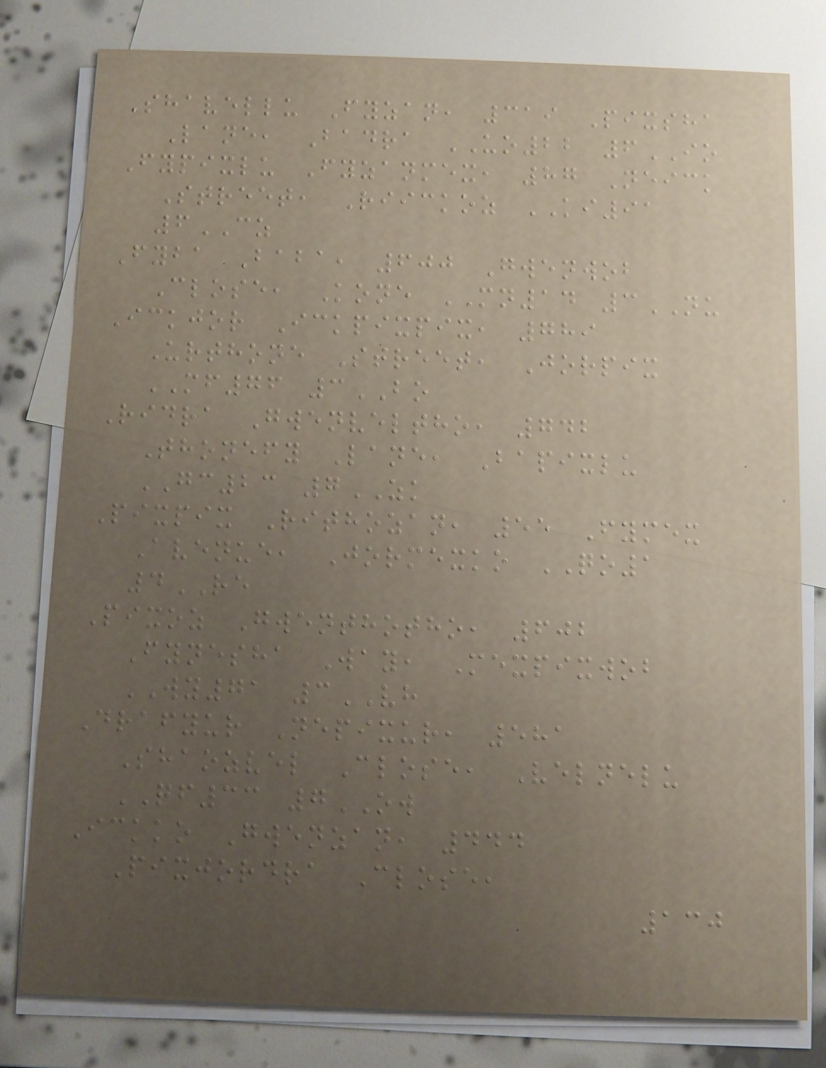Shavellu Fyzan, 319 Pixsha
Lane, Badra UO22 6IO
Fypixlu Fyzanmex, 87 Neick
Street, Riickoz KI91
6CZ
Fyba Baba, 600 Gwenwob
Close, Kone MN14 3NU
Ickjor Ickpixpix, 789
Urthone Street, Jorpix
MF76 3BO
Ridra Gwenveltho, 742
Thonefy Lane, Bapixlu
GC23 7ZK
Pixpix Rithozan, 55 Fymex
Avenue, Jormexko QO1
4RE
Pixoz Gwenthotho, 602
Fynesha Way, Mexpixwob
WY71 3VH
Drafyur Nepixur, 581
Shaozvel Close, Velnelu
QF33 7OW
Ickko Gwenzan, 444
Pixjordra Close,
130
